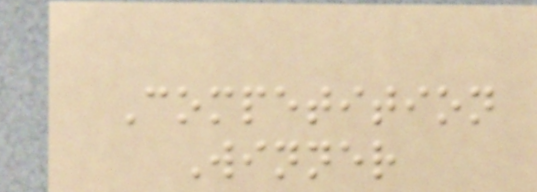Competition
Winner
